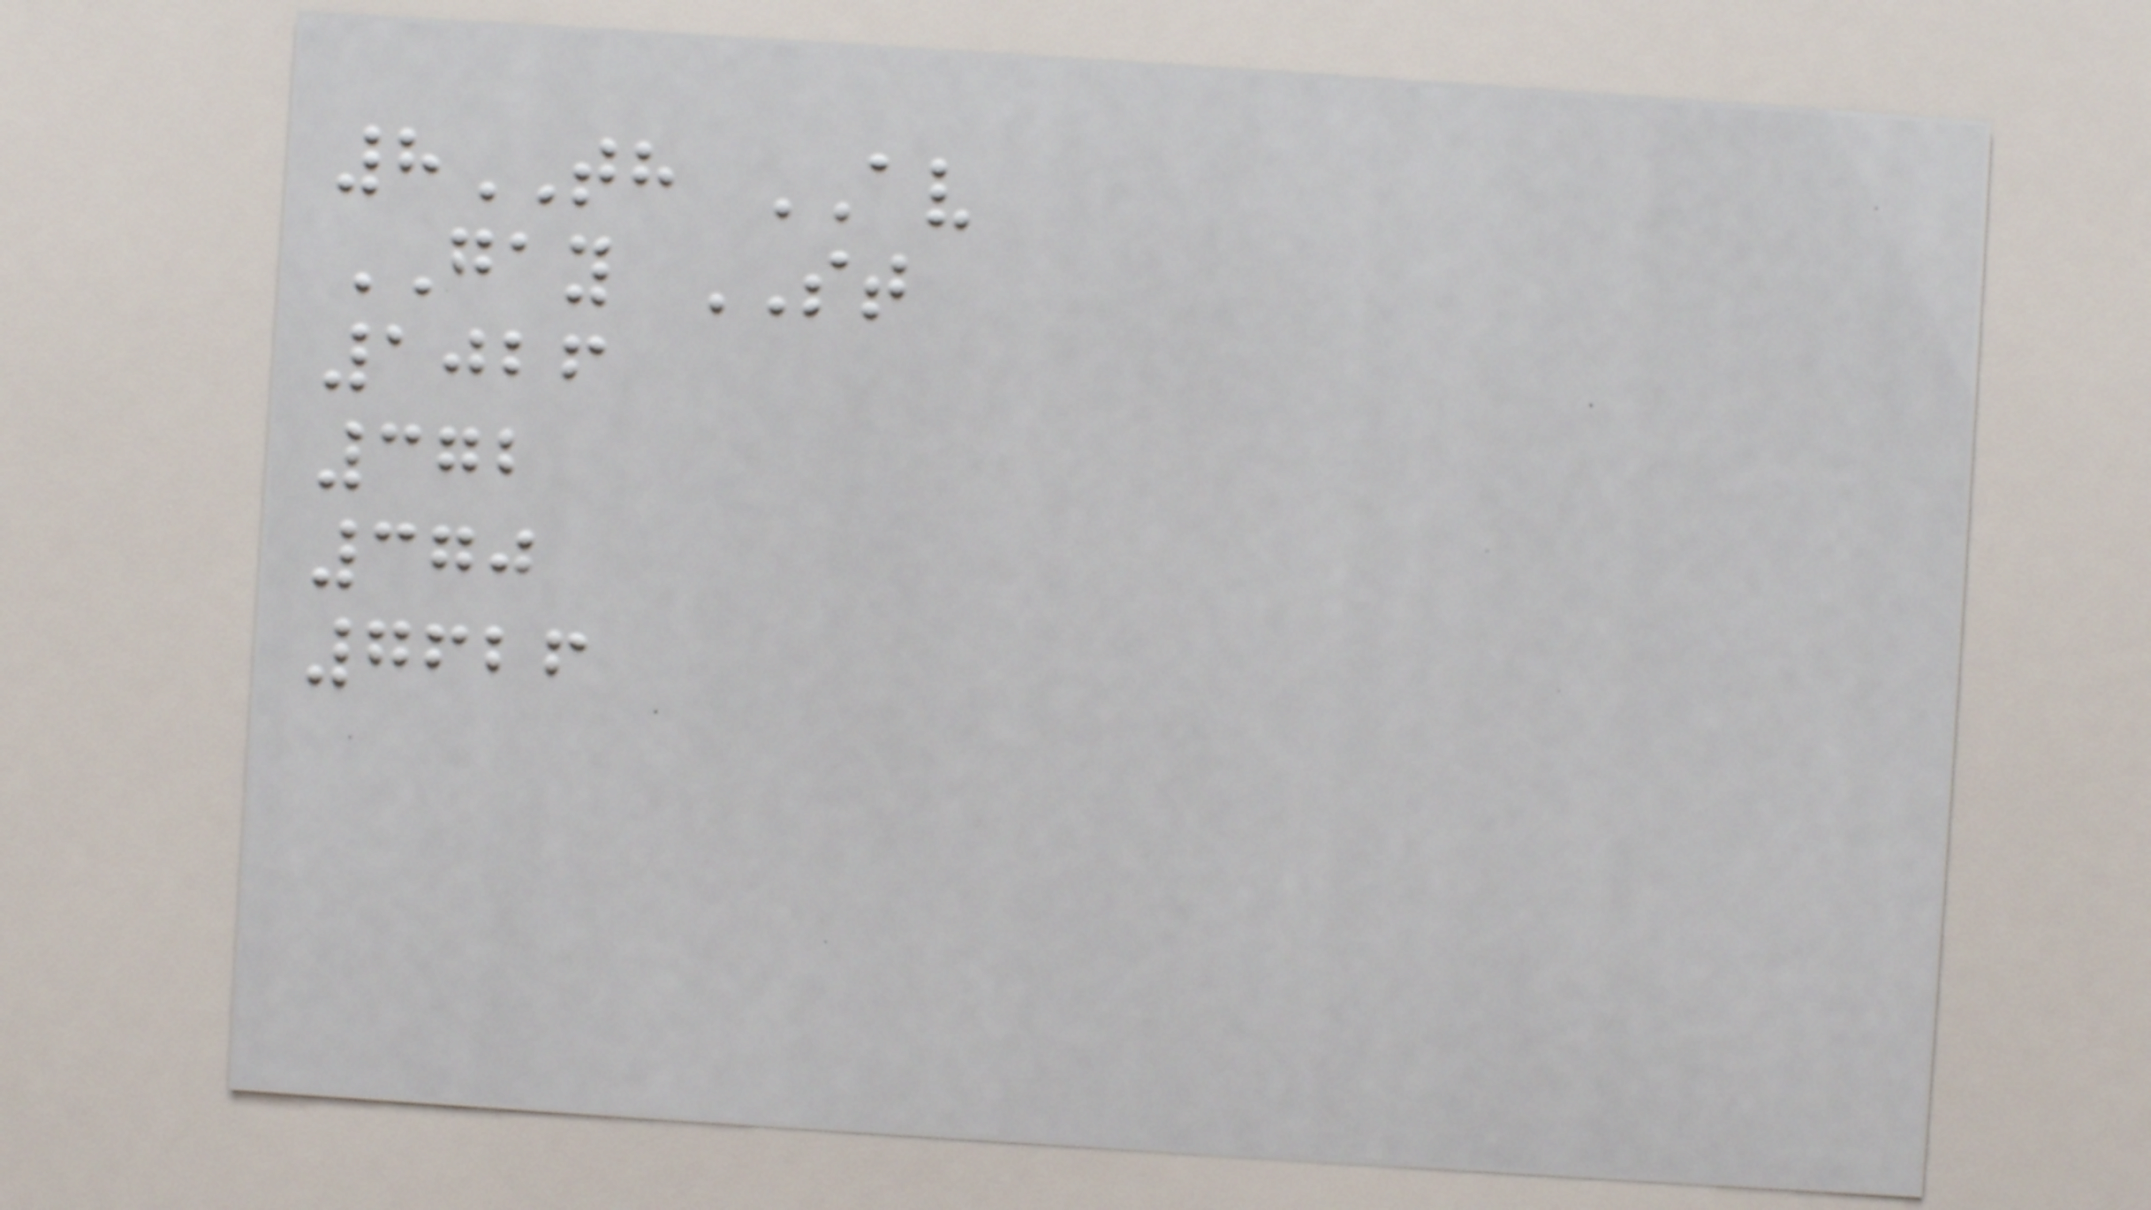8TH AV
GAY ST
1026
372
370
7626
